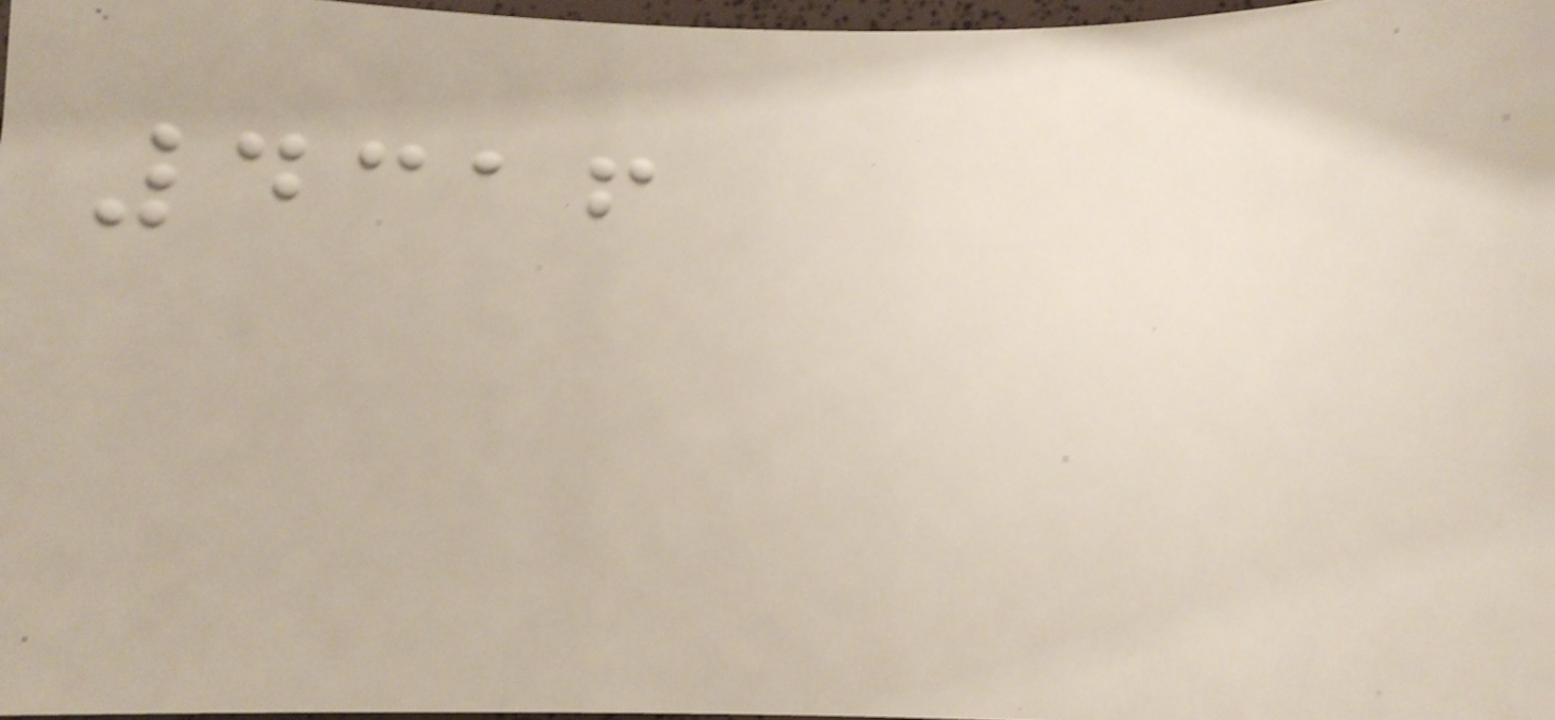4316
